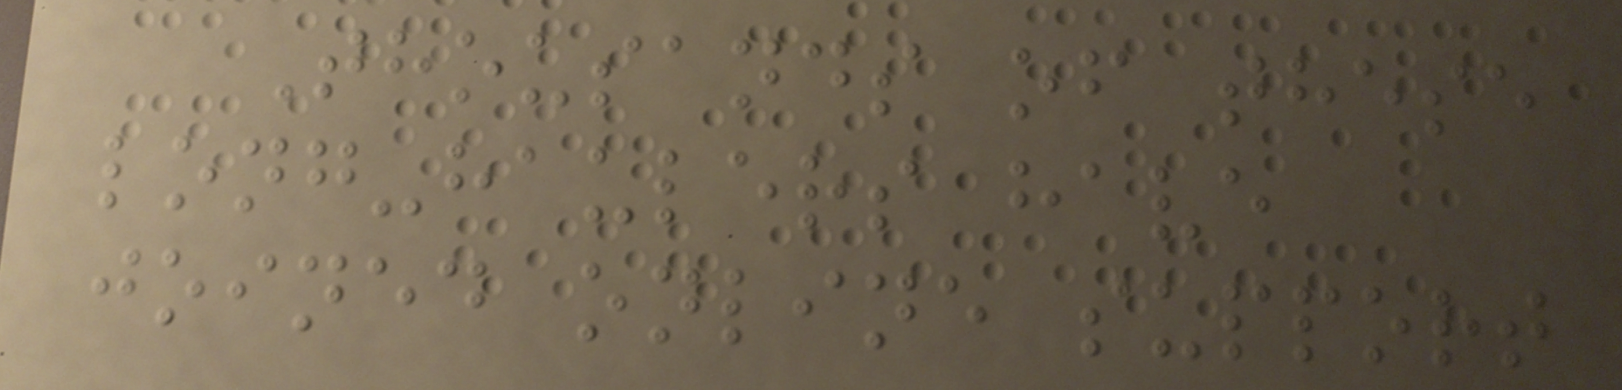Thousands of these
long-haulers have
joined online support
